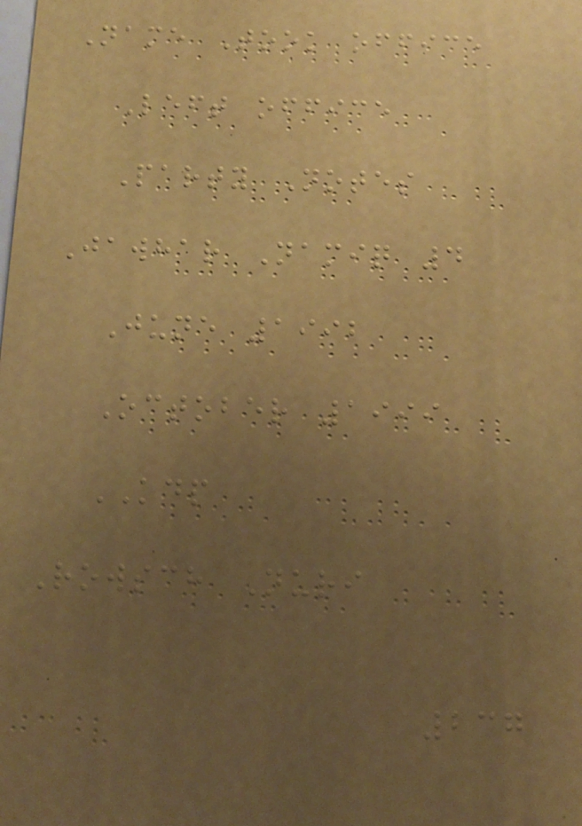Name Took office
Left office
Party Notes
Jawhar Namiq 4
June 1992
October 1999
KDP
Rowsch Nuri
237
